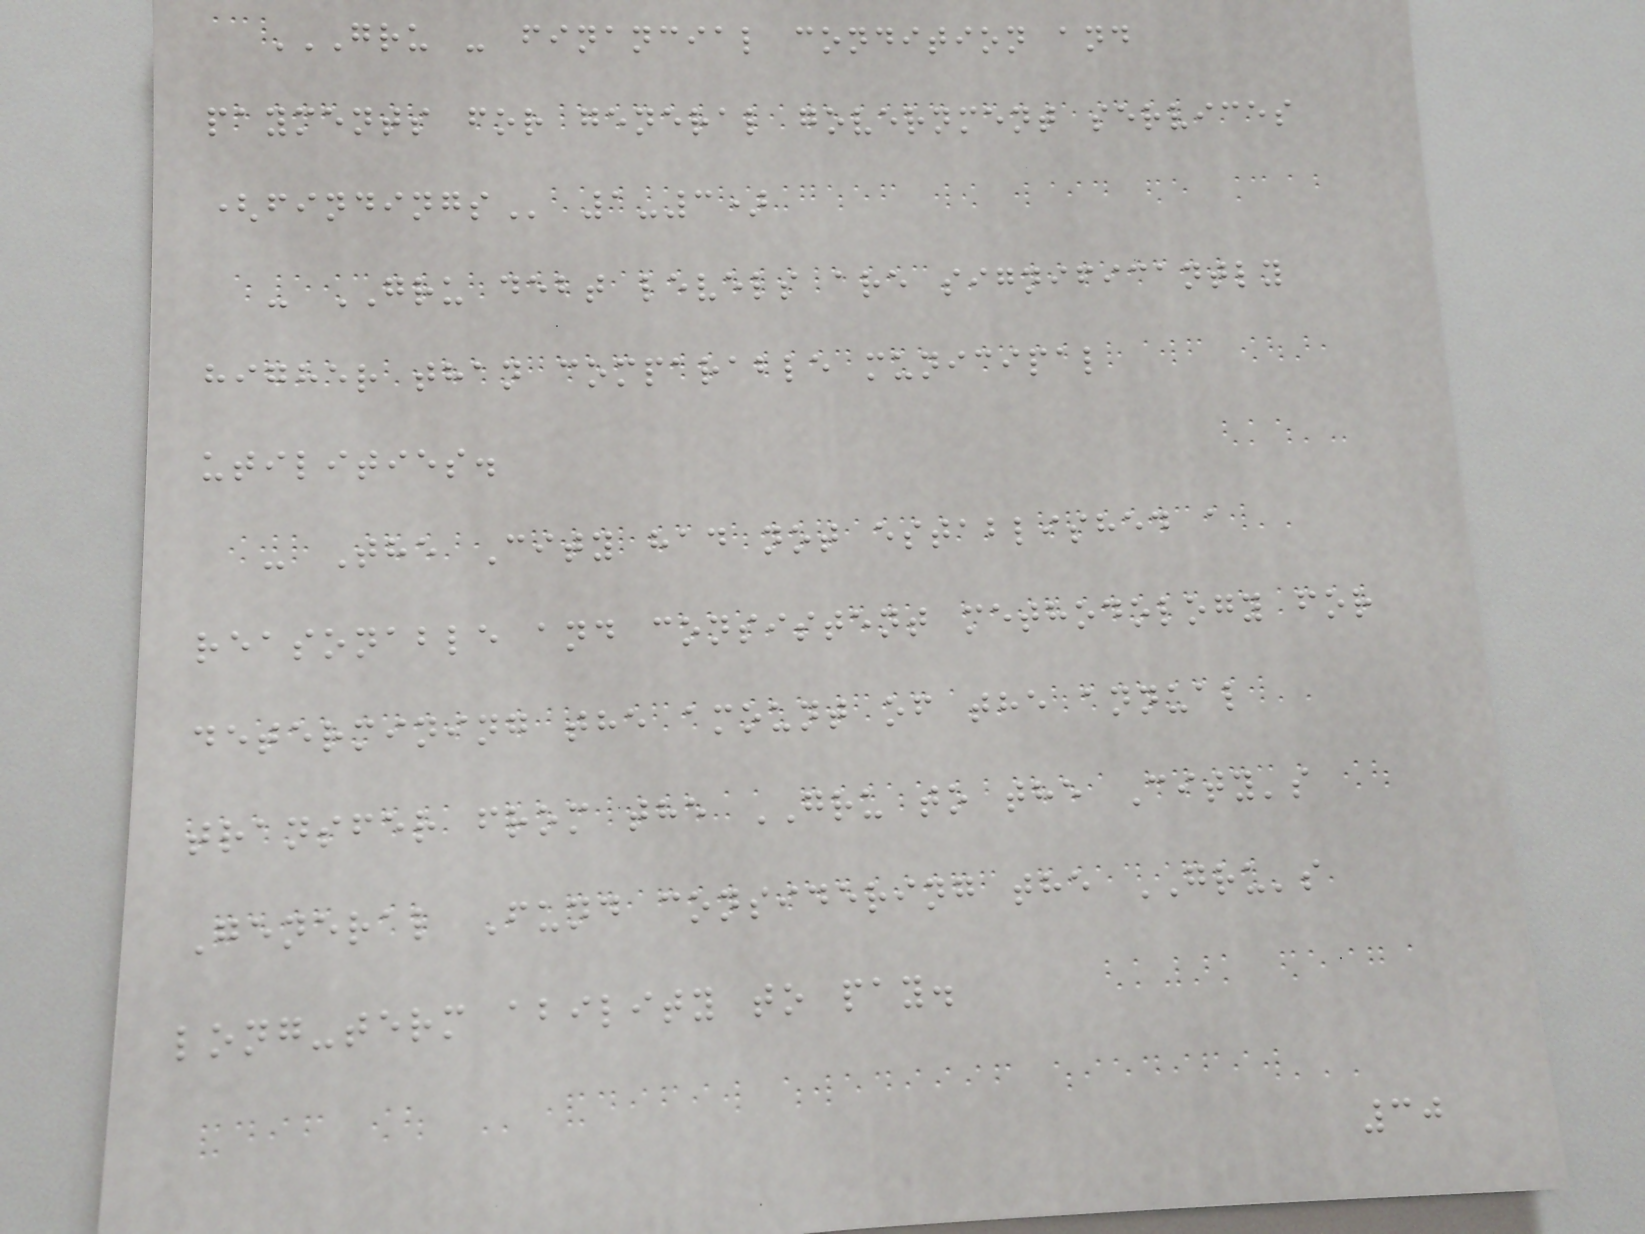GRU - FINANCIAL CONDITION AND
PAYMENTS FOR GENERAL GOVERNMENT SERVICES
(FINDINGS 1-3)
- GRU debt levels are significantly
higher than comparable municipal
utilities.
- The City had not established a
reasonable and consistent methodology for
determining the amount of the annual
transfer from the GRU to the City's
General Fund considering the GRU's
long-term ability to pay.
30
